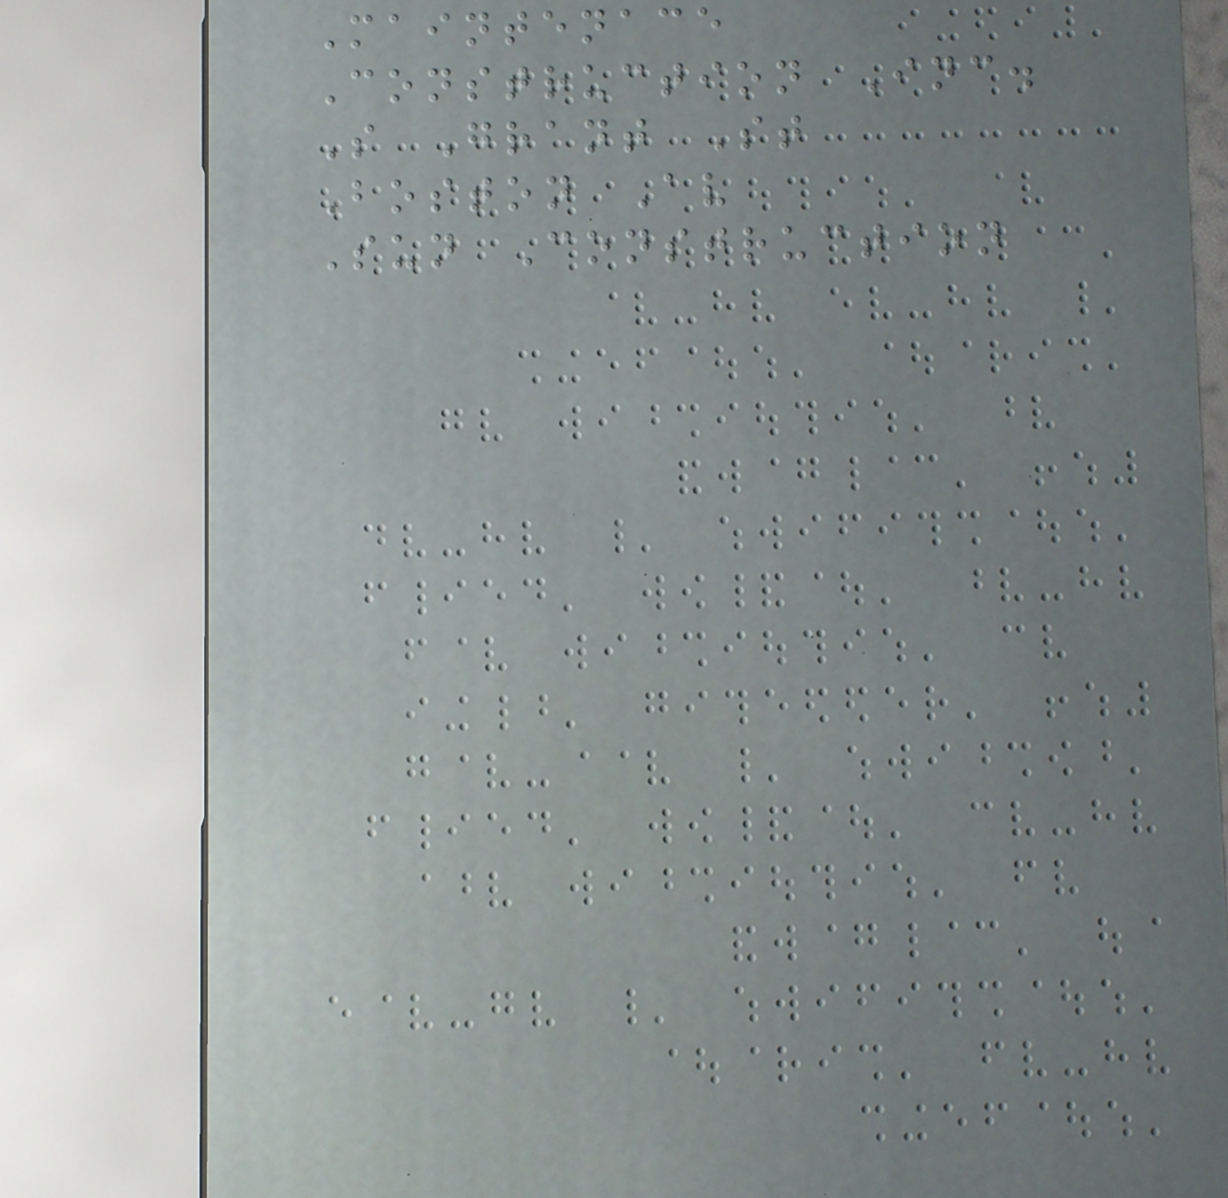Maintenace
Construction Inc.
S Grant St
Boston Av
Sun Construction
